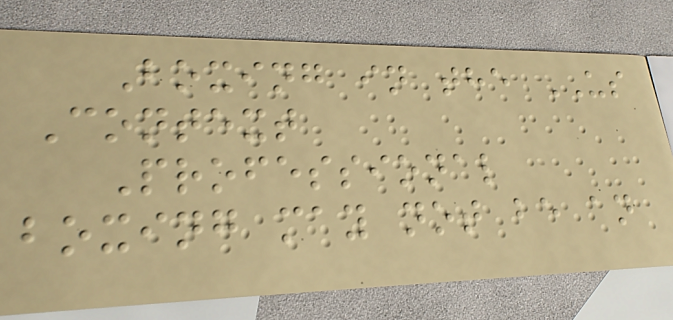Boxing in the US
Context
Professional
boxing may not be an
